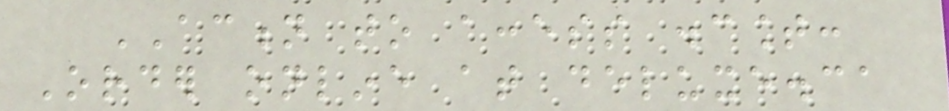ACTION to access discount:
Order online at deluxe.ca
